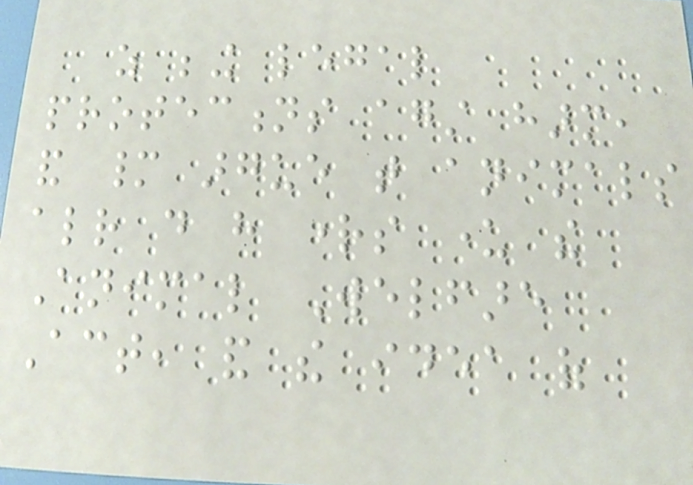as being legal
protections against harm,
and many argue that animals
already do have rights under the
Animal Welfare
Act, and the idea of
